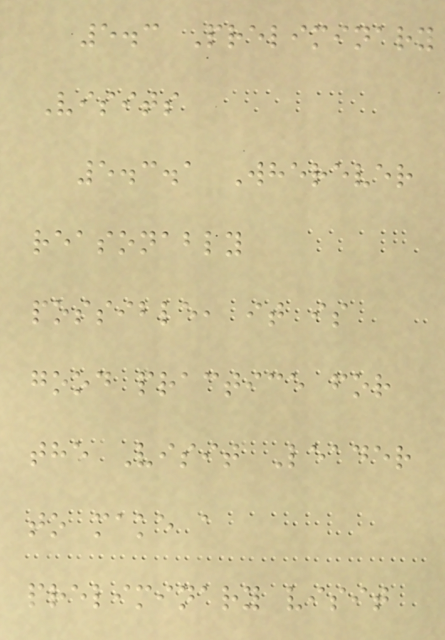5.3 Preliminary
Visits
5.3.1 Wherever
reasonably
possible, it is
good practice for
the Visit Leader
to make a
preliminary visit
